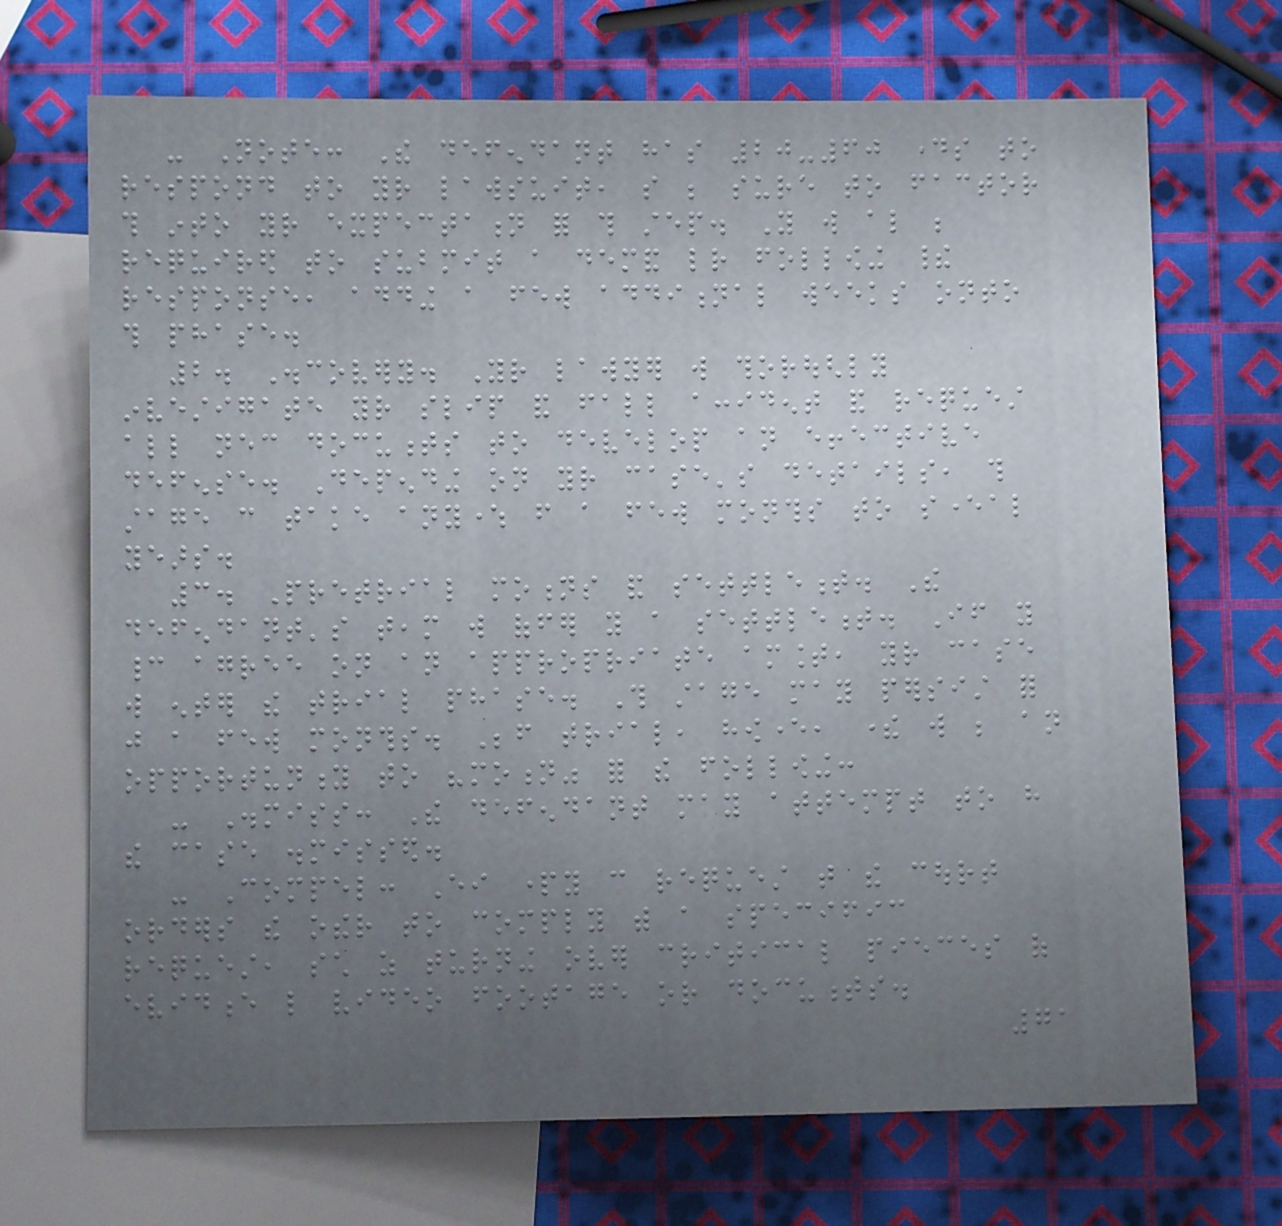- Note: The defendant has 20-60 days to
respond to your lawsuit, so be sure to factor
this into your expectation for this step. You will also be
required to submit a demand letter following their
response, adding a few additional weeks onto
this phase.
2. Discovery. Your lawyer will thoroughly
investigate your slip and fall accident and request
all necessary documents to develop an effective
defense. Depending on your case's details, this
stage can take anywhere from a few months to several
years.
3. Pretrial motions and settlement. The
defendant's team will offer you a settlement. If you
cannot agree on an appropriate amount, your case
will enter the trial phase. This stage may persist for
just a few months. Before trial, however, there will be an
opportunity to "motion" for the following:
- Dismiss: The defendant may attempt to have
the case dismissed.
- Compel: Either party can request that the court
orders the other to comply with a specific
request, such as turning over critical pieces of
evidence like video footage or documents.
71
